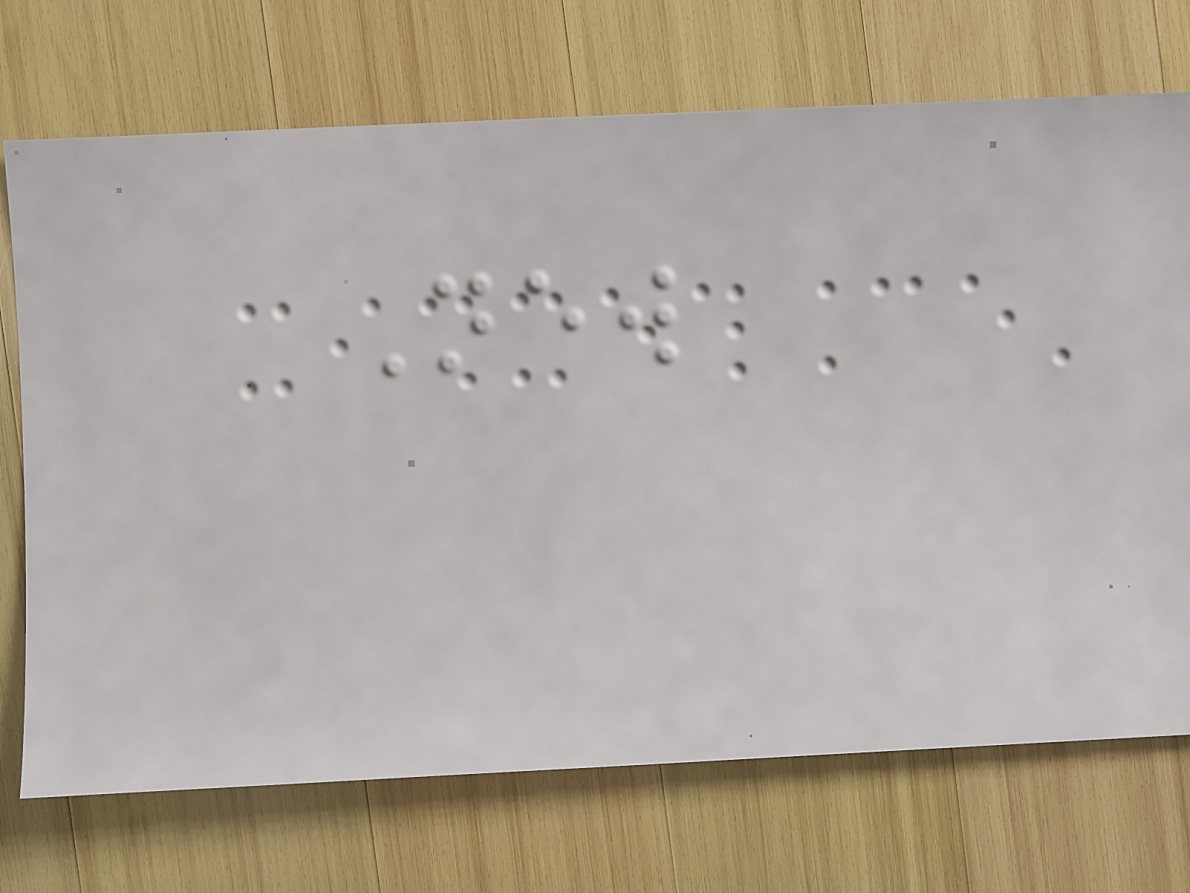New
